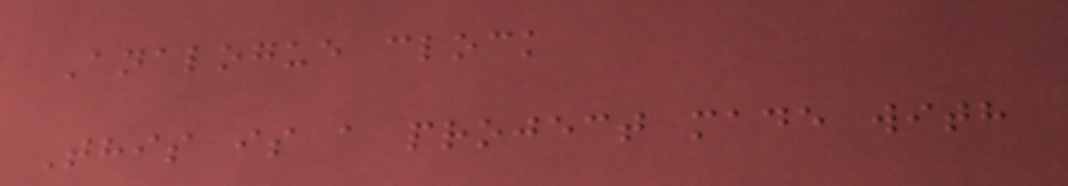Analogue clock
This is a project made with
